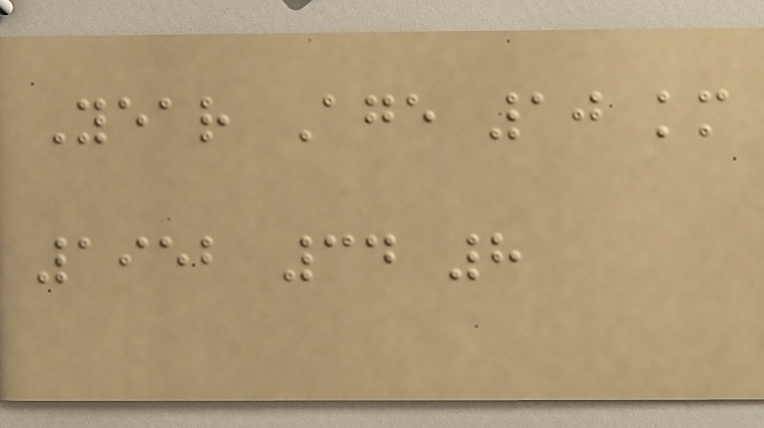Year Age 10 km
1952 34 8
